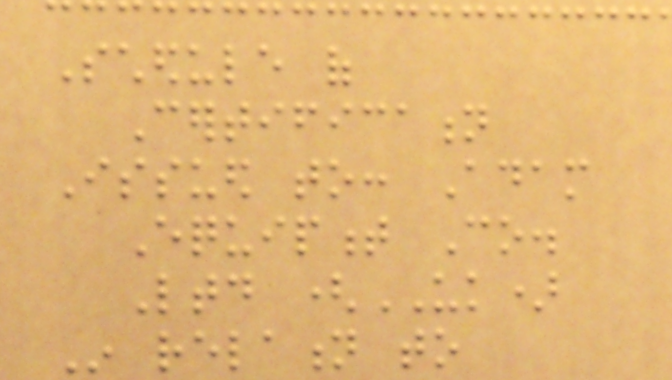Schedule of
Certification
Issued to: Adam
Equipment Co.
Ltd (UK)
In relation to
